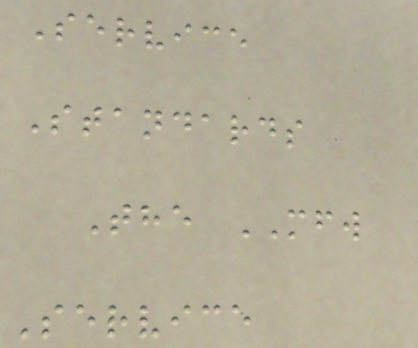Service
Standards
The MFW
Service
